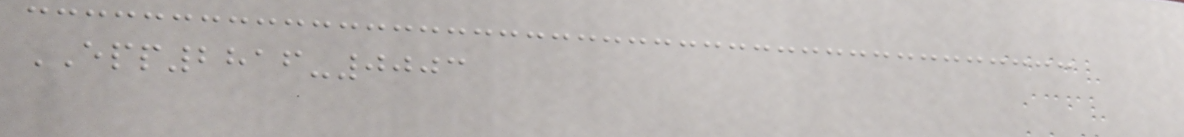EPP2816-0003
